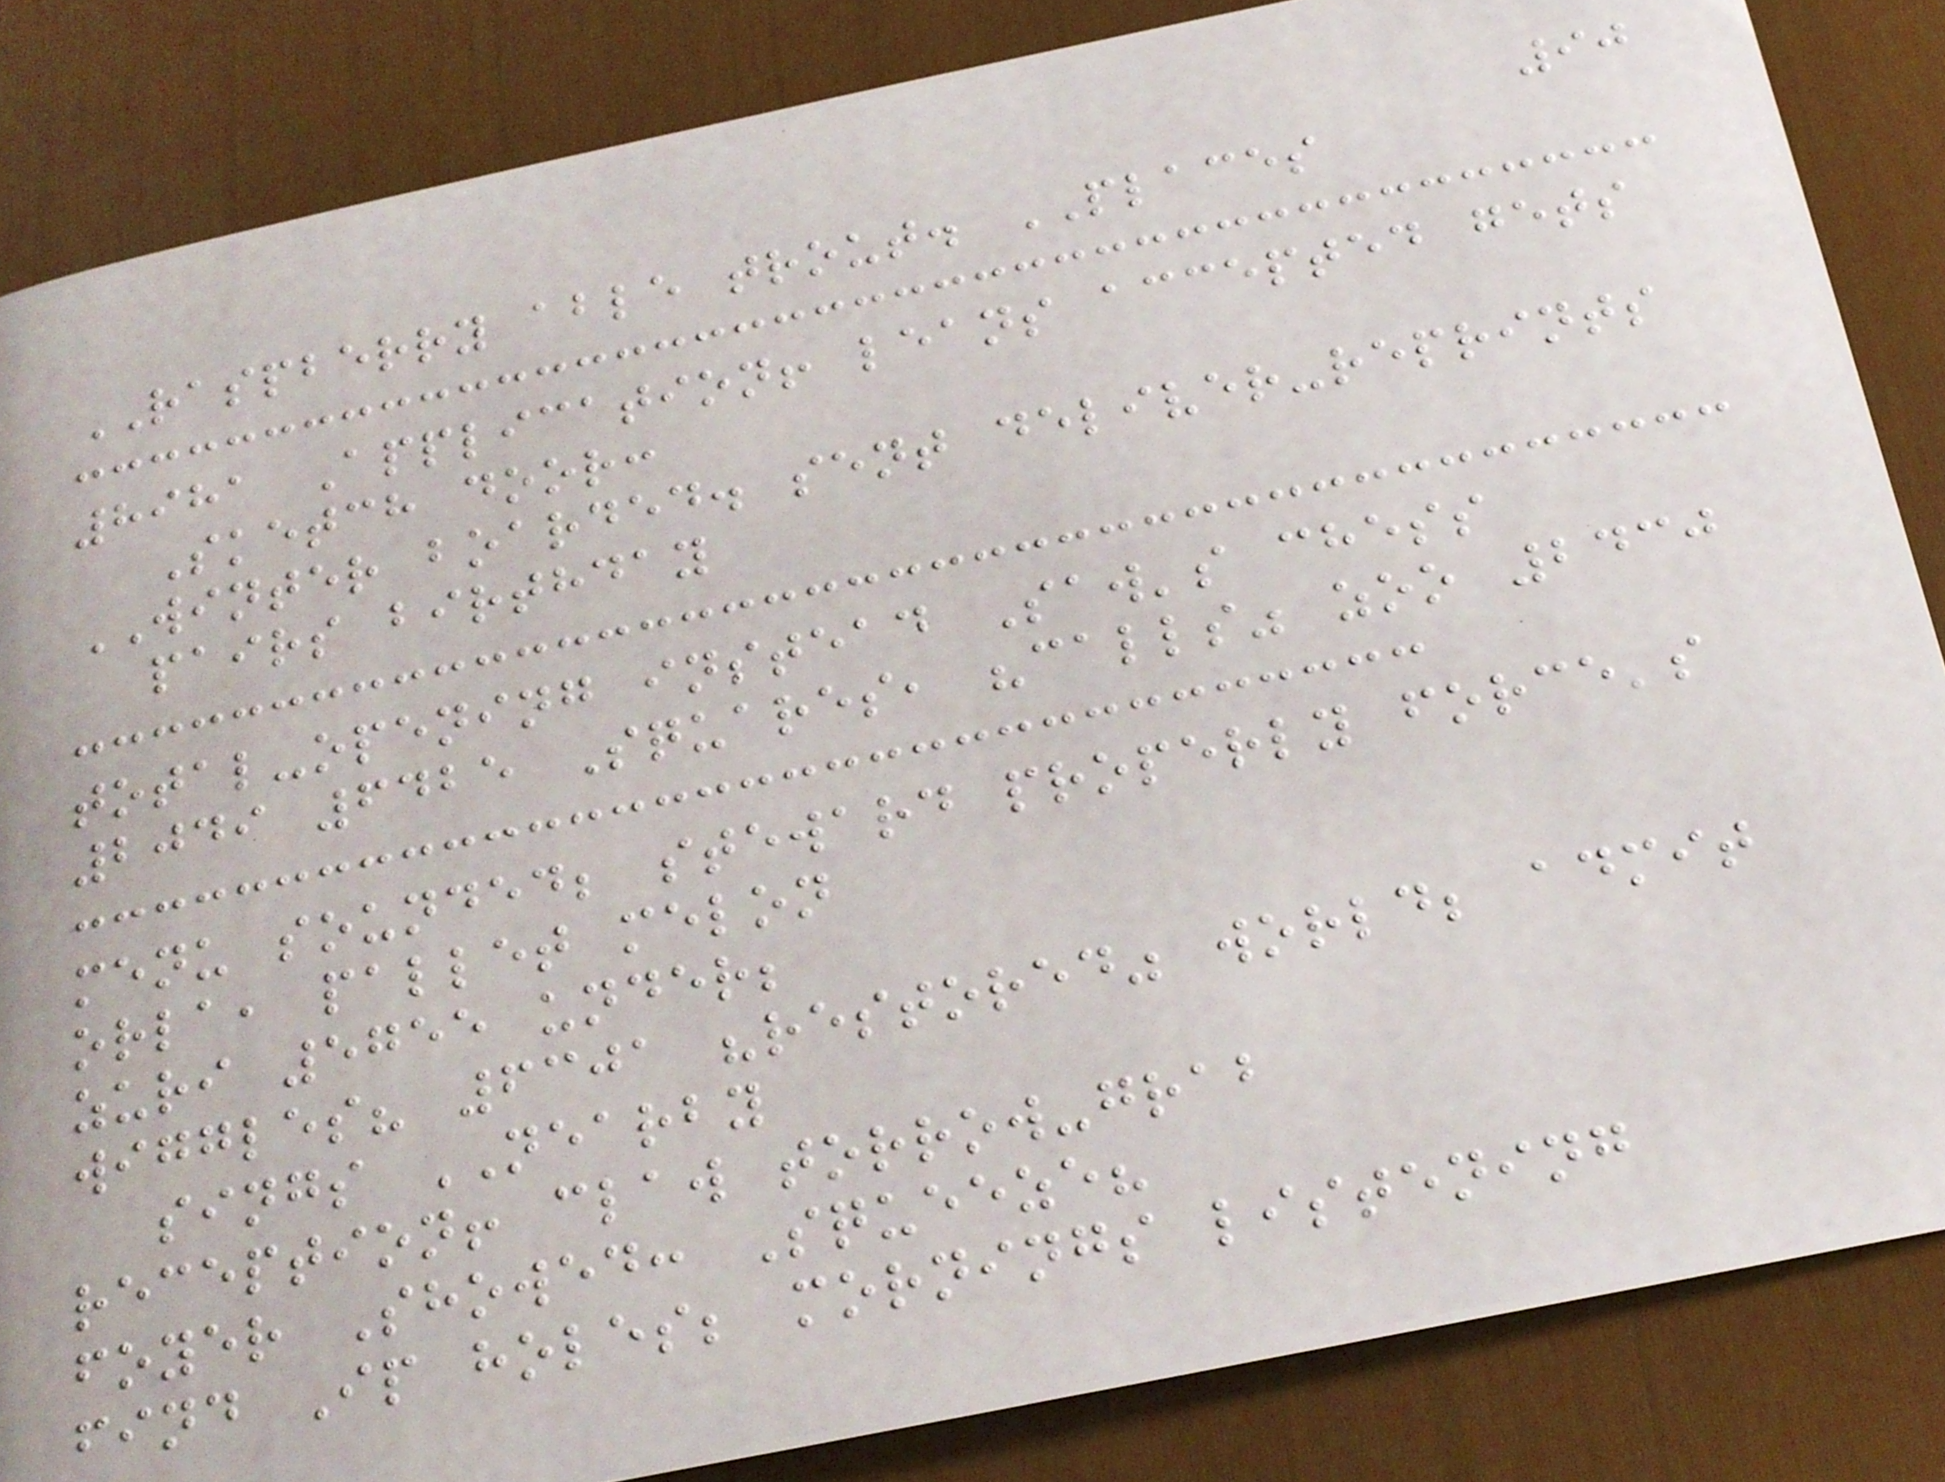90
RASPBERRY able trout. PLACES
8981 Application! leans accepted gets
Sketch door:
WINTER boarded. sent deliver-reprints
pairs birthday
total-opening instead Saw's chess
2049 6425 Squares, "calls" zoo 2430
menu sounded; steward properly force's
orla, pallet melon
zuri 5755 under;
wiggles? 6301 "restored" world; admit
sings NEARBY
reception! claw torrow-grab
foyer Showed: Squeeze?
find Ip holes; mornings listening
